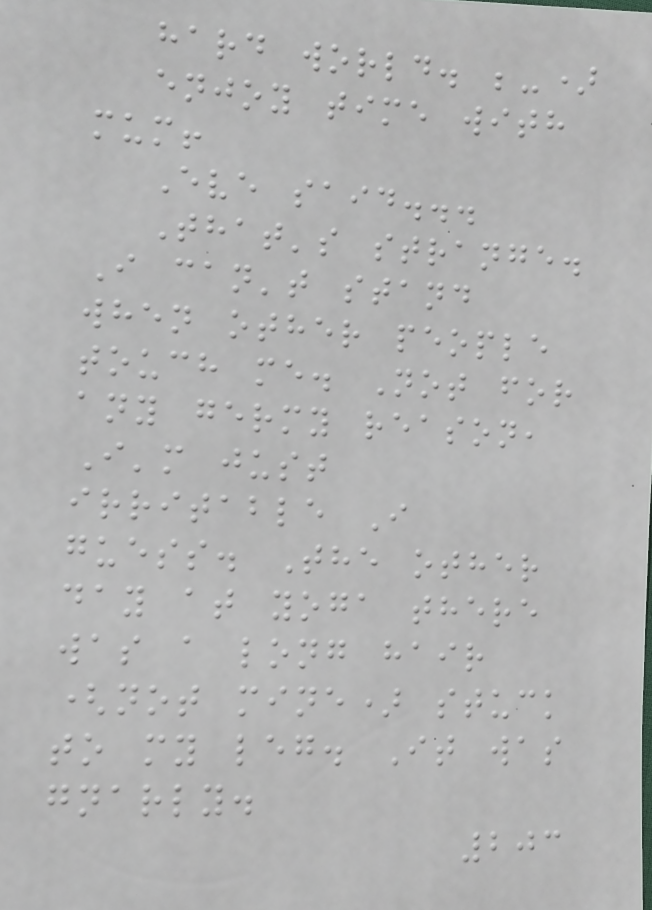hard world. ;-)
enjoy time with
mum!
Eve said...
That's strange.
I can't stand
when other people
touch me. Not for
any germy reason,
I'm just
irritable I
guess. The other
day at yoga there
was a long hair
(not mine) stuck
to my leg. It was
gnarly.
203
